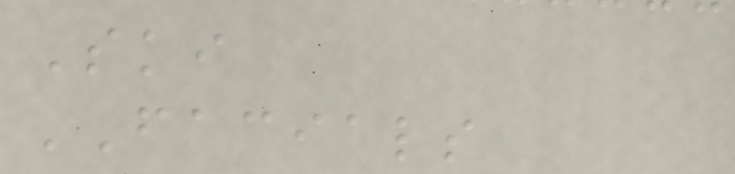Ski
FACIALS
